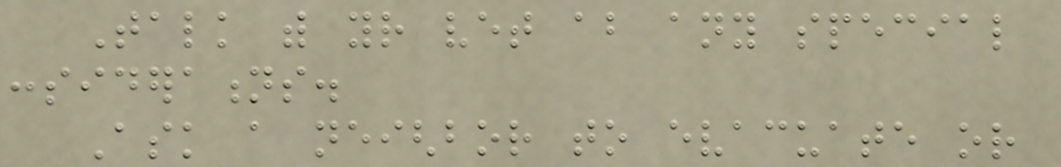Talk with your vet about any special
considerations.
Ask a neighbor to evacuate or
